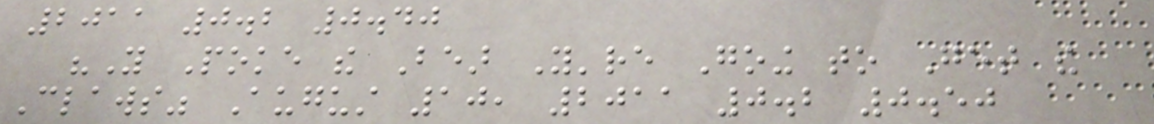2011 0.2 0.40
"You Poke the Bear You're Going to Get the
Claws" August 10, 2011 0.2 0.50
